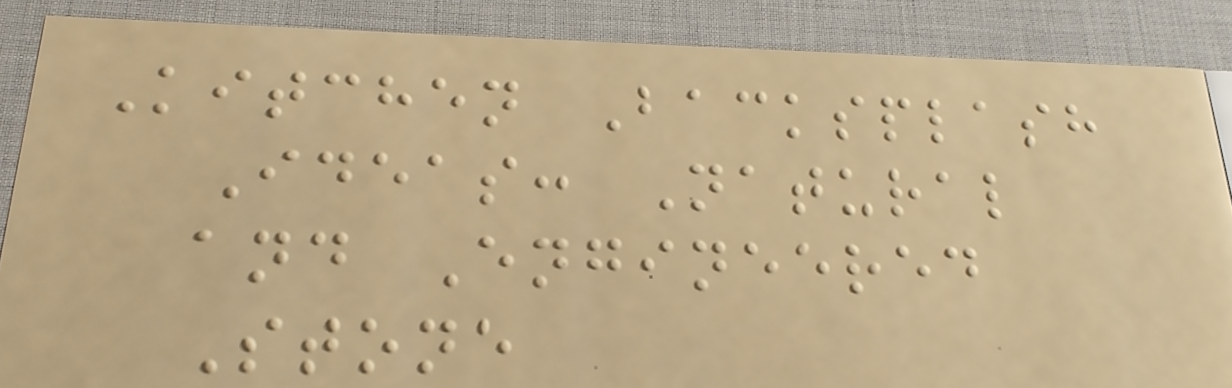Kitchen Backsplash
Ideas: Natural
and Engineered
Stone
